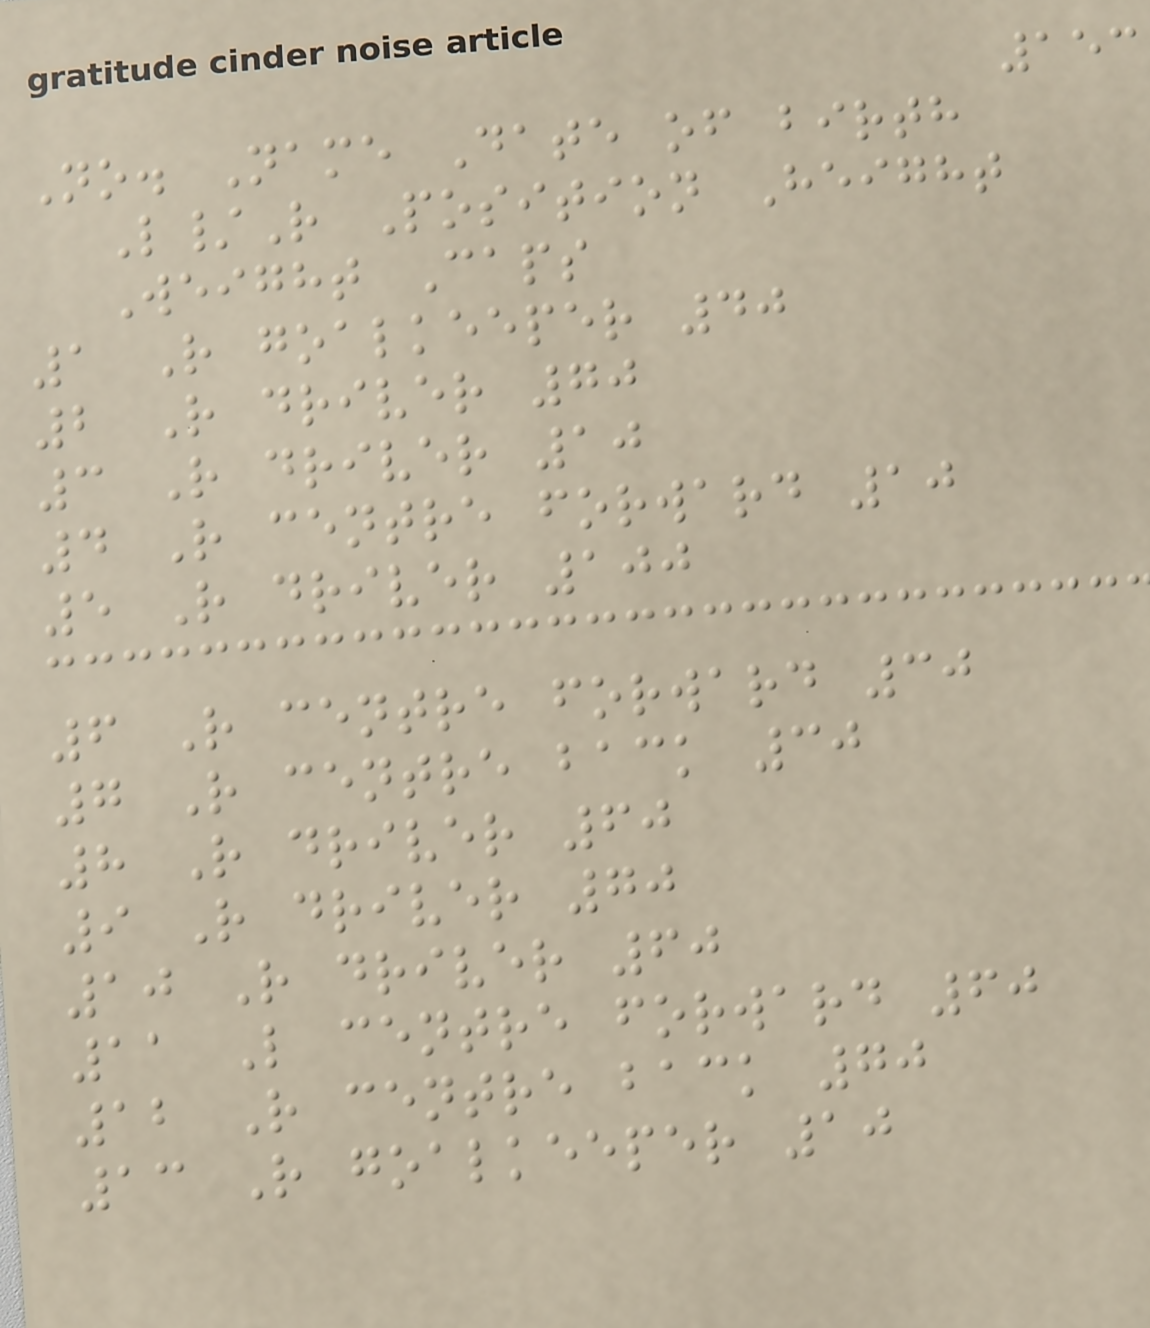153
No. Name Date of birth
L/R Position Height
Weight Caps
1 R goalkeeper 40
2 R driver 70
3 R driver 10
4 R centre forward 10
5 R driver 100
6 R centre forward 30
7 R centre back 30
8 R driver 60
9 R driver 70
10 R driver 60
11 L centre forward 60
12 R centre back 70
13 R goalkeeper 10
